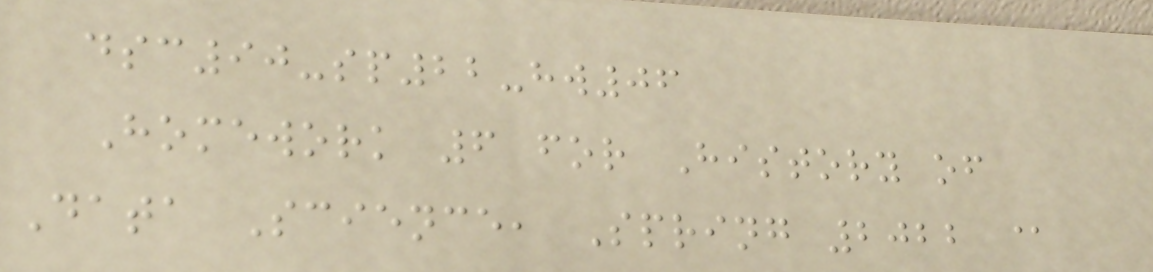dsc90-sp22-hw06
Homework 6 for History of
Data Science, Spring 2022 @
